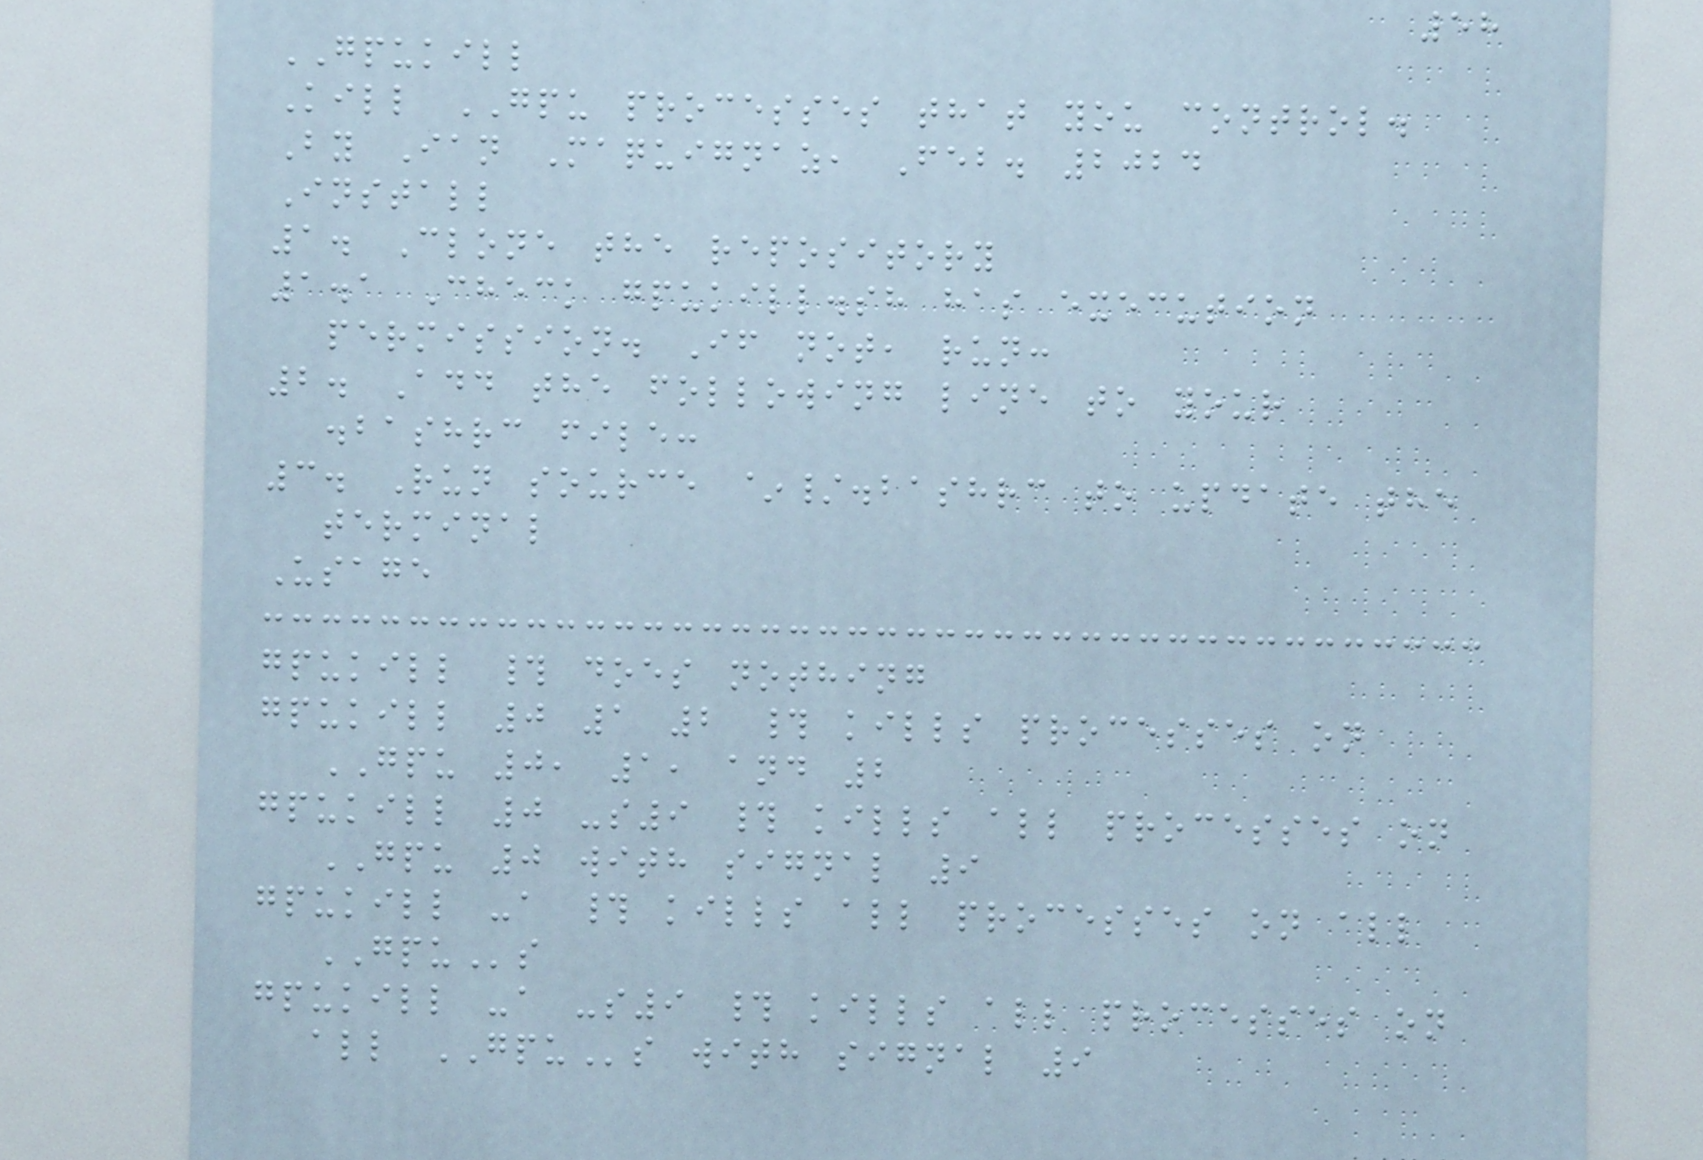58
GPUKILL
Kill GPU processes that you control.
By Ian Maquignaz, Feb. 2024
Install
1. Clone the repository
1.1 Check gpukill.sh has execution
permission. If not, run:
2. Add the following line to your
.bashrc file:
3. Run source ~/.bashrc to update the
terminal
Usage
gpukill # does nothing
gpukill 0 1 2 # kills processes on
GPU 0, 1, and 2
gpukill 0 -s9 # kills all processes on
GPU 0 with signal 9
gpukill -a # kills all processes on all
GPUs
gpukill -a -s9 # kills all processes on
all GPUs with signal 9
